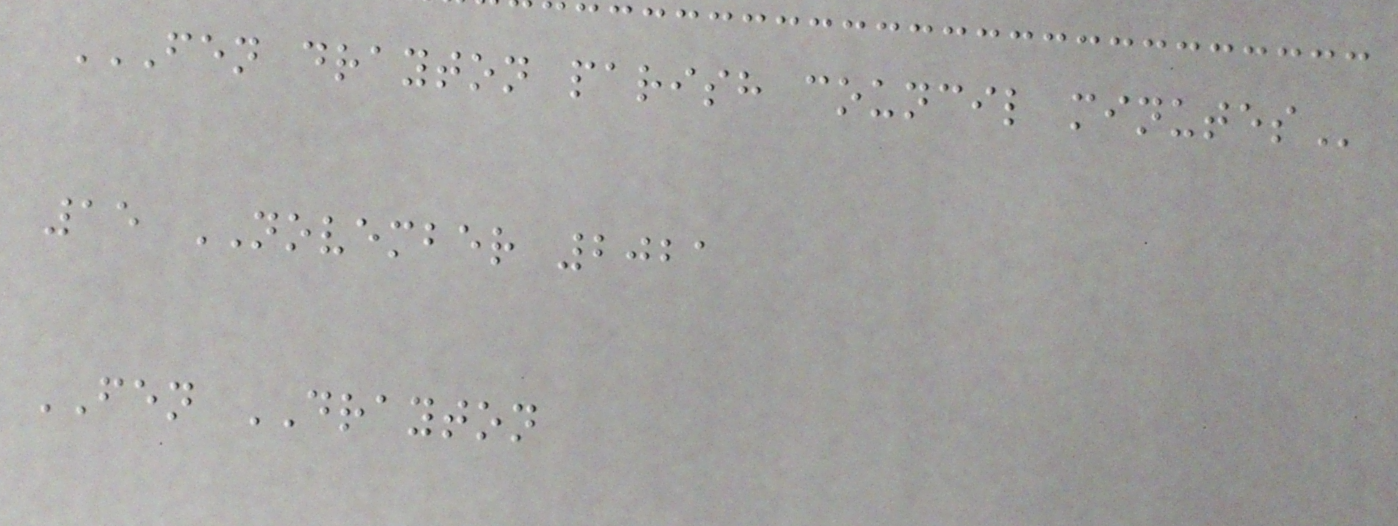FEN DRAYTON PARISH COUNCIL MINUTES
15 NOVEMBER 2021
FEN DRAYTON
